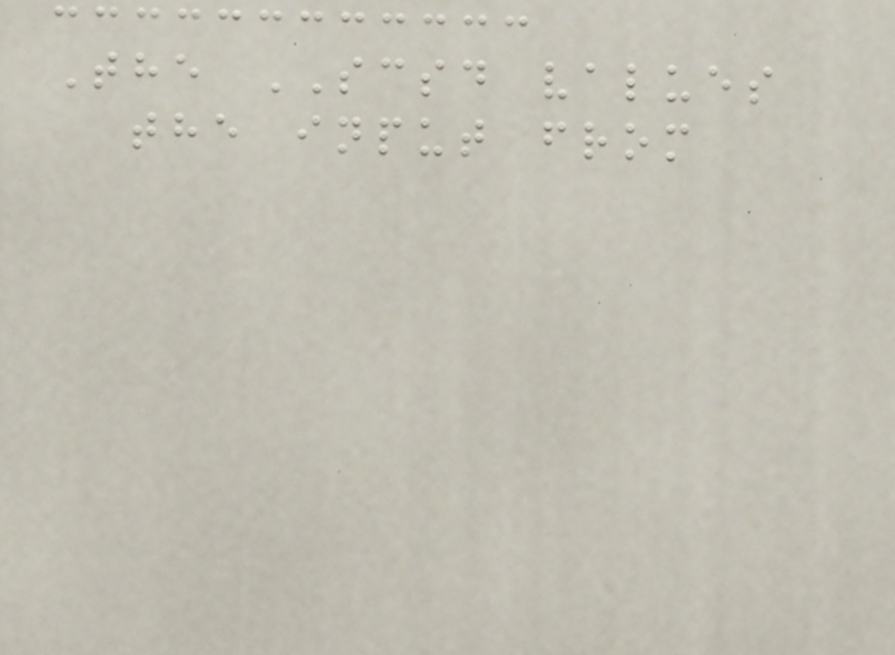The SCSD values
the input from
